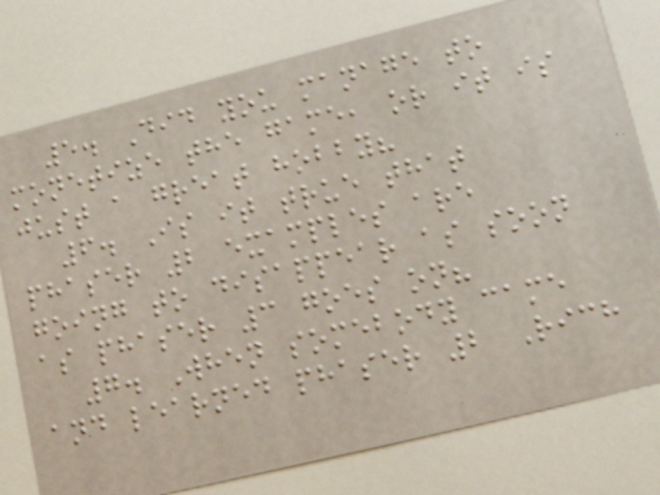5. Did you manage to
monetize the game, or it is
just a great hobby?
6. Is it true that
phaser 2 examples are
going to disappear as soon
as phaser 3 goes on?
7. When somebody came
and learned phaser 2 Rich
